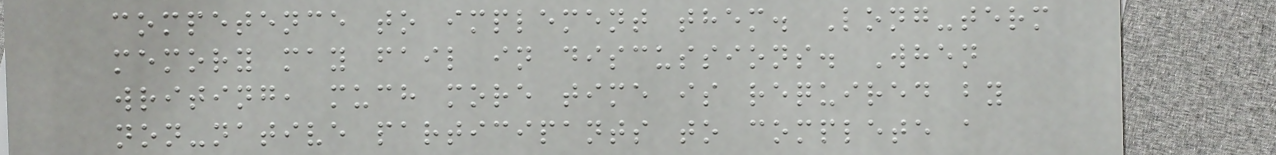competence to implement them. Long-term
memory may fail in discussions. When
writing, much more time is required by
non-native participants to complete a
